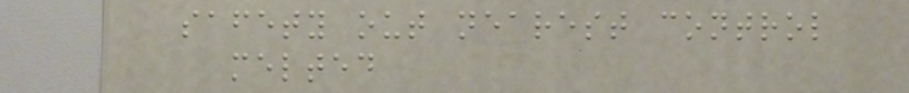safety out nearest control
melted
